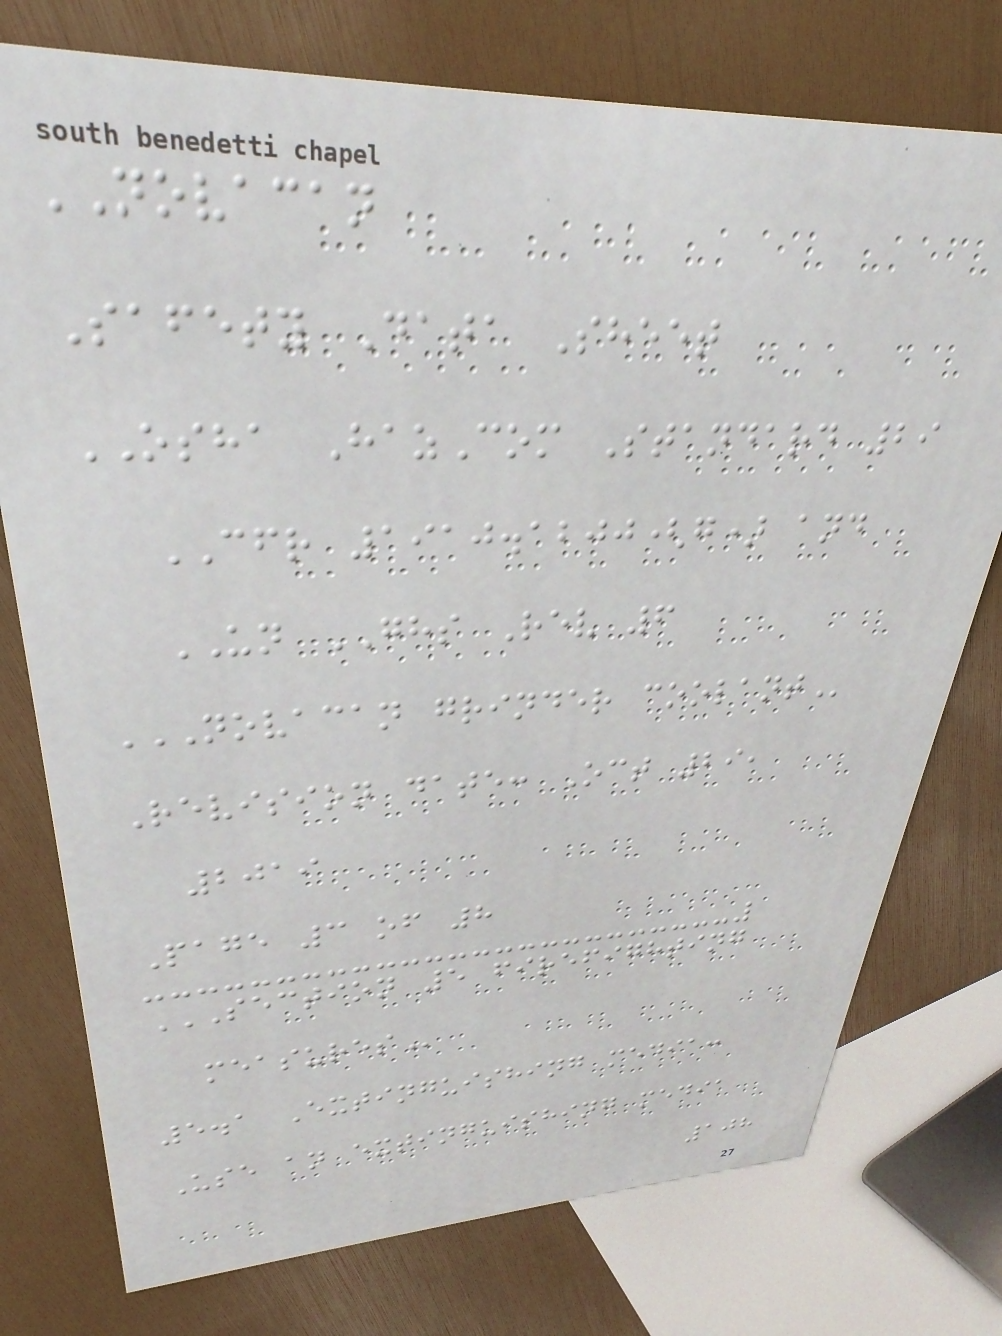NOVACAN
Safety Data Sheet
OSHA HazCom Standard 29
CFR 1910.1200(g) and
UN GHS Rev 6
NOVACAN GRINDER COOLANT
Revision date: Oct 29,
2019
Page 3 of 8
SECTION 5 FIREFIGHTING
MEASURES
5.1 Extinguishing media:
Use an extinguishing media
108
